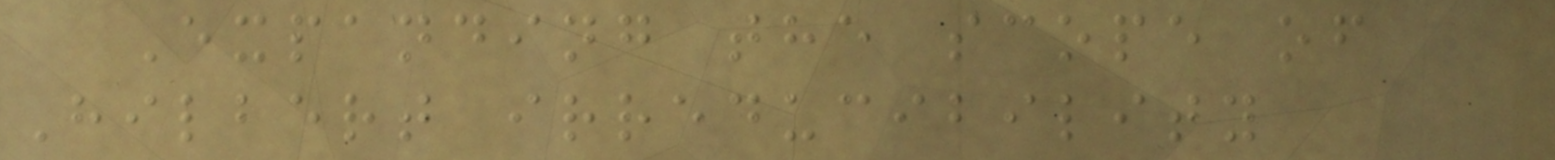Expanding the scope of
Hilbert irreducibility
